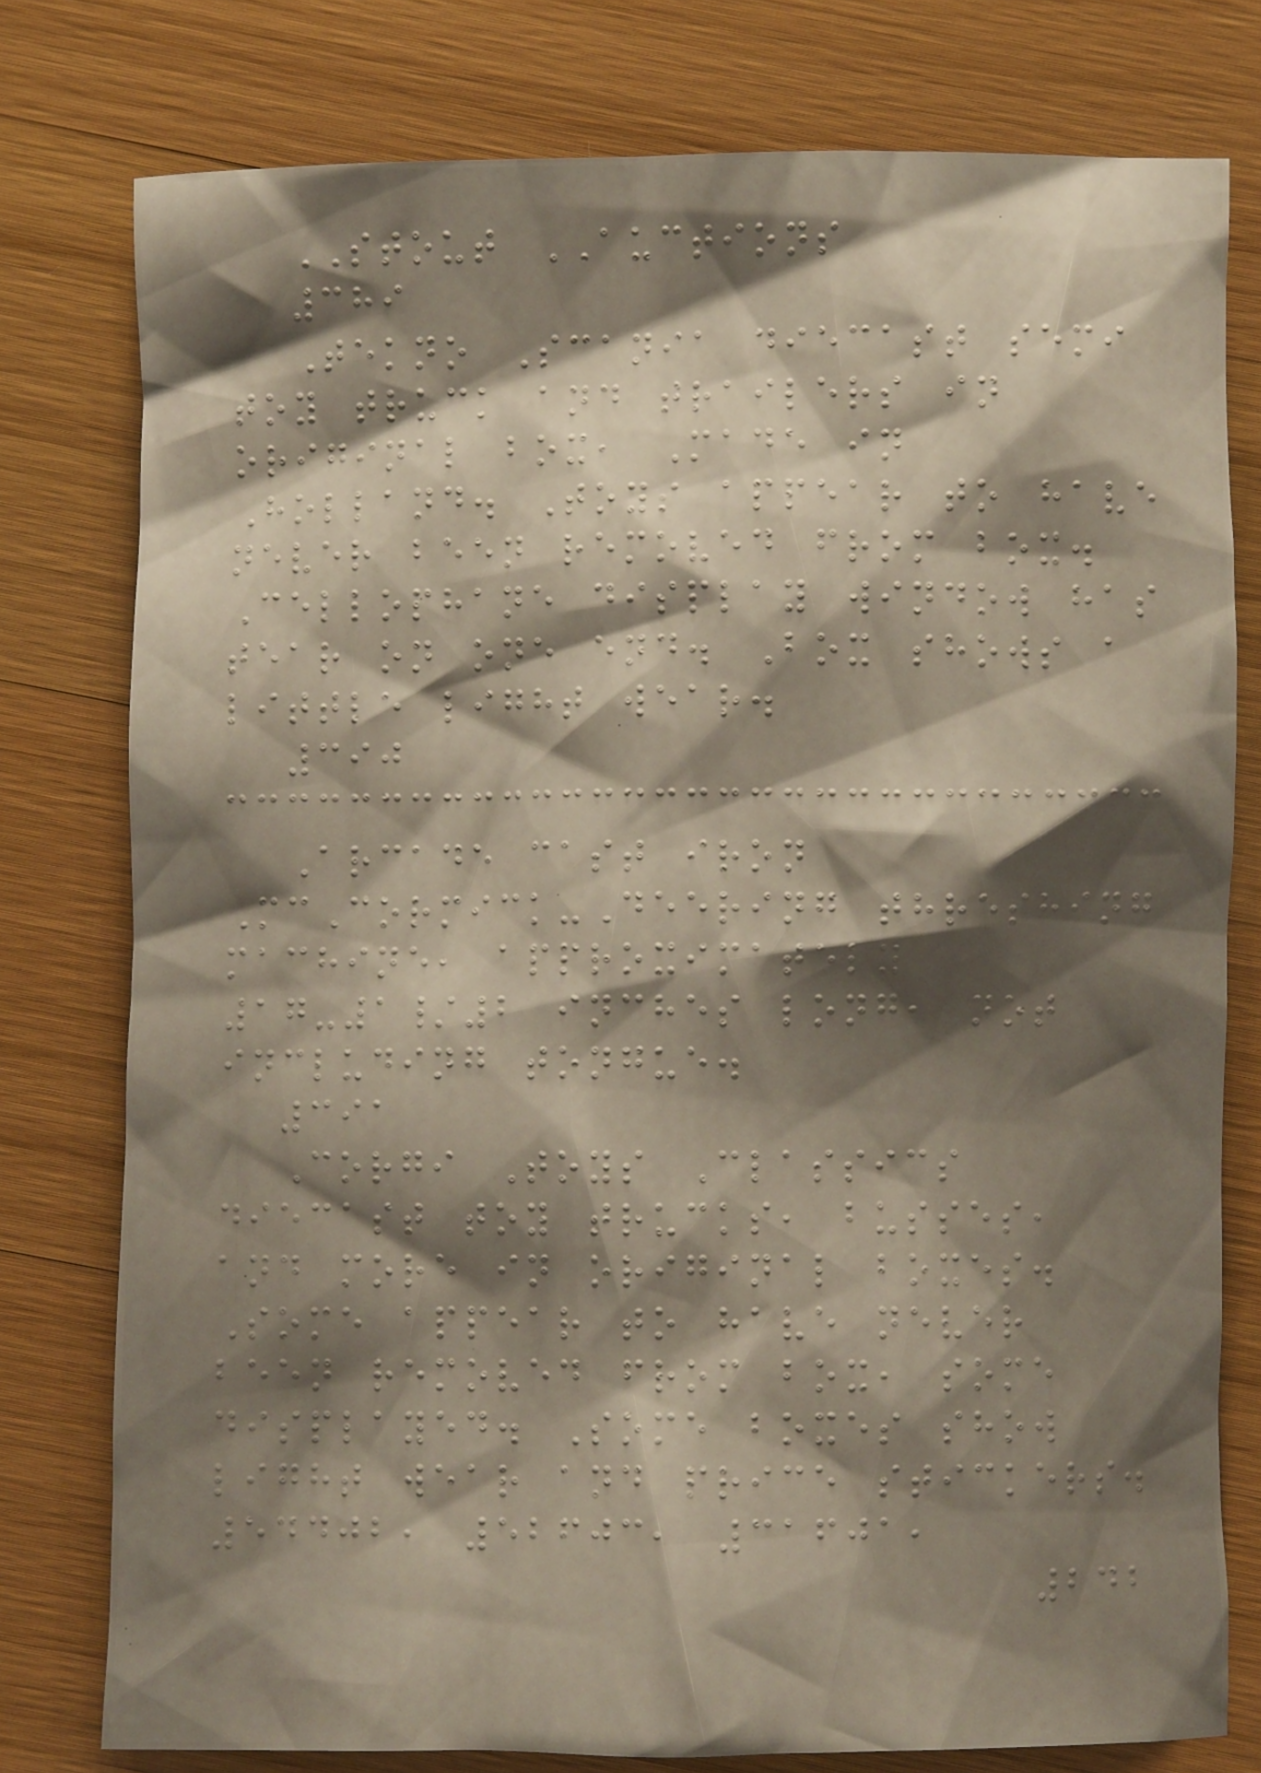STOUT AUCTIONS
389
Tekno Scania diecast semi
toy truck and trailers in
original box, Made in
Holland. Toys appear to have
never been removed from box.
Cellophane display window has
tear on one end. Box shows a
little light wear.
390
Arcade cast iron
McCormick-Deering threshing
machine, approximately
17-1/2 inches long, not
including tongue.
391
Corgi Toys Classics
diecast toy trucks, busses,
and more in original boxes.
Some appear to have never
been removed from box, some
displayed. Some boxes show
light wear and price stickers.
54402, 52603, 31601,
242
